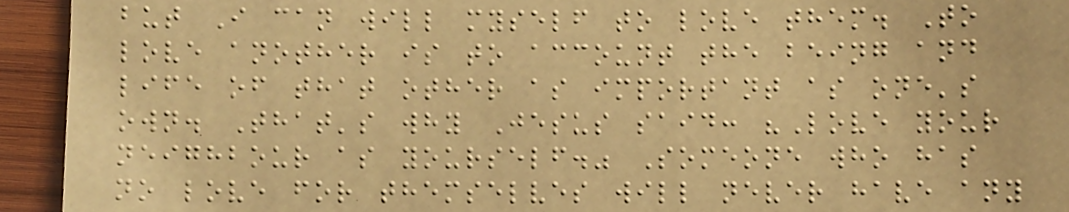but I can will myself to love them. To
love another is to account the being and
life of that other as important as one's
own. That's why Jesus said: "Love your
neighbour as yourself." Someone who has
no love for themselves will never have any
